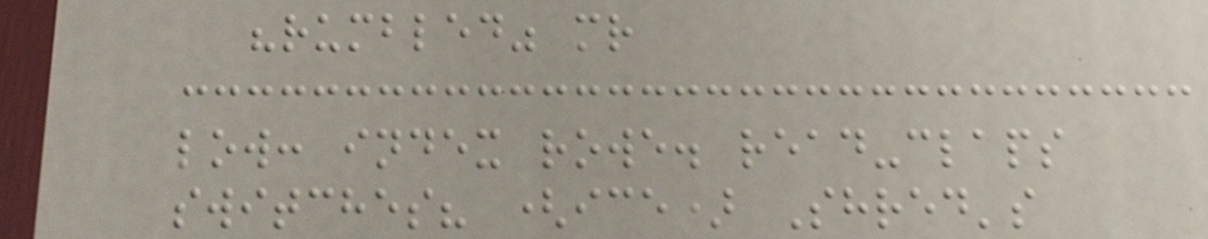"rumbled" mr
low: index rowe. read-claps
switches? (ice) Shred's
